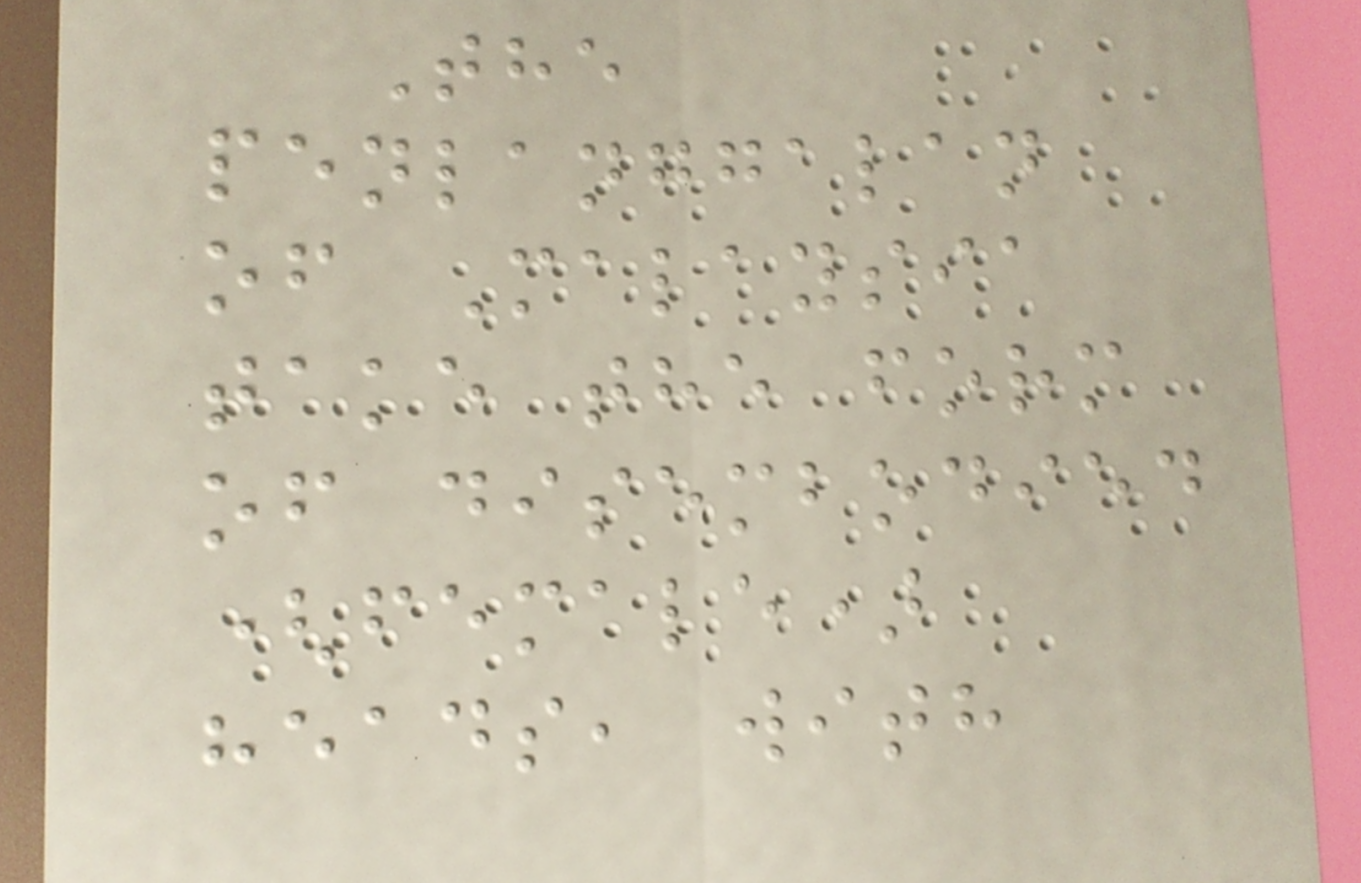The
penlanggalan
of Malaysia
take the form
of disembodied
(female)
heads, with
